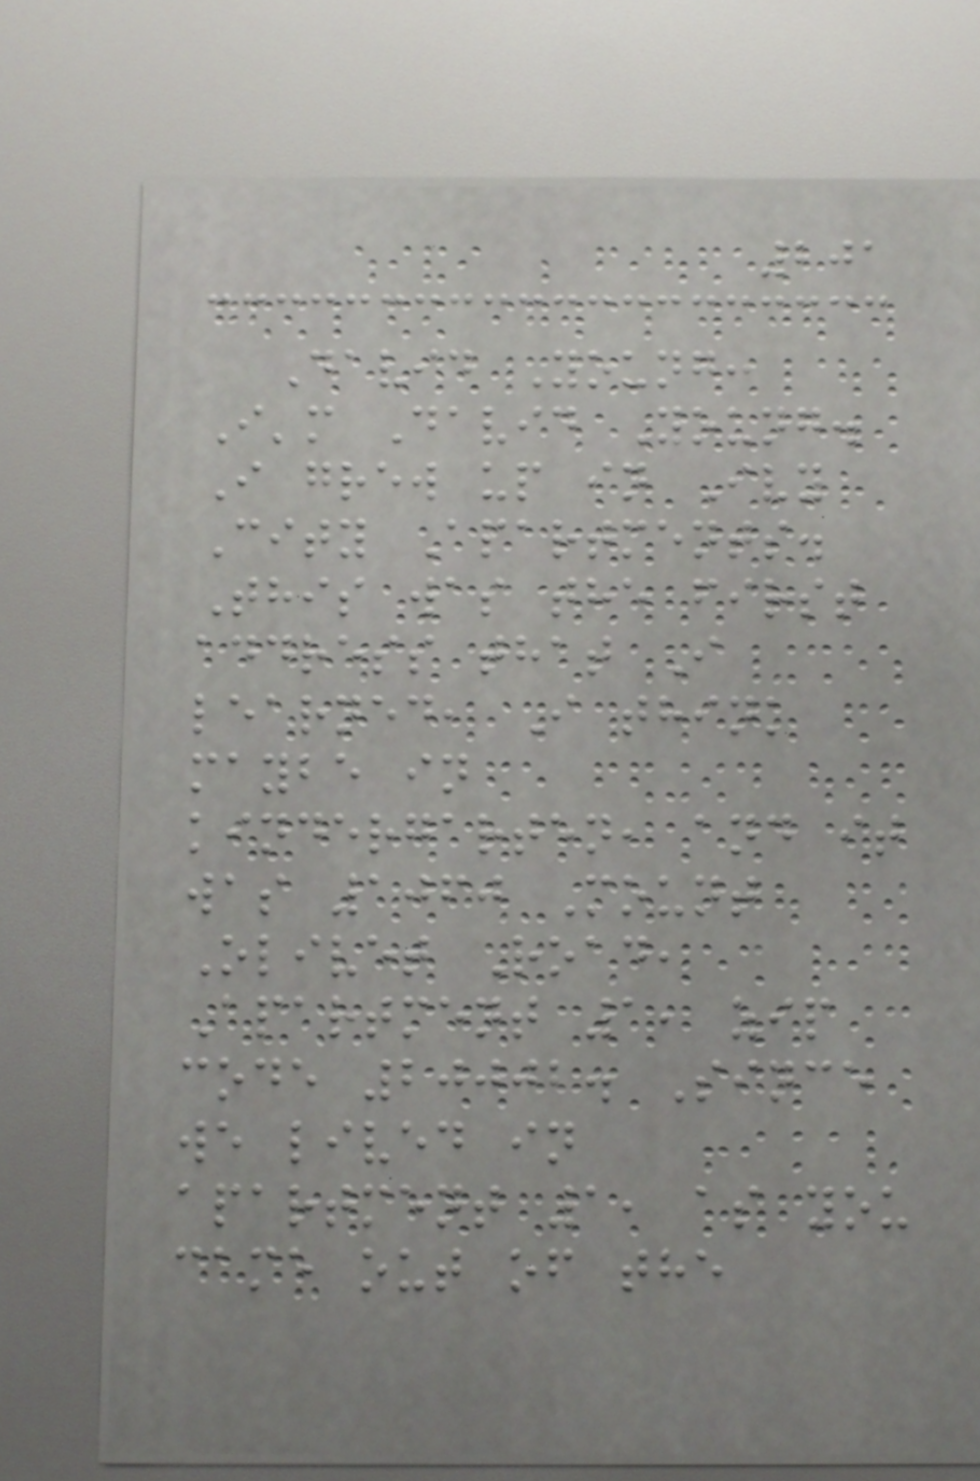201
David Young:
I'm David Young.
I grew up in Ivy
City Apartments.
This was the first
address that I
learned, I think
maybe in
kindergarten, and it
was 1060 Mount
Olivet Road,
Apartment 1, zip
code 20002. Since
we lived in
apartment 1, as you
came out of the
